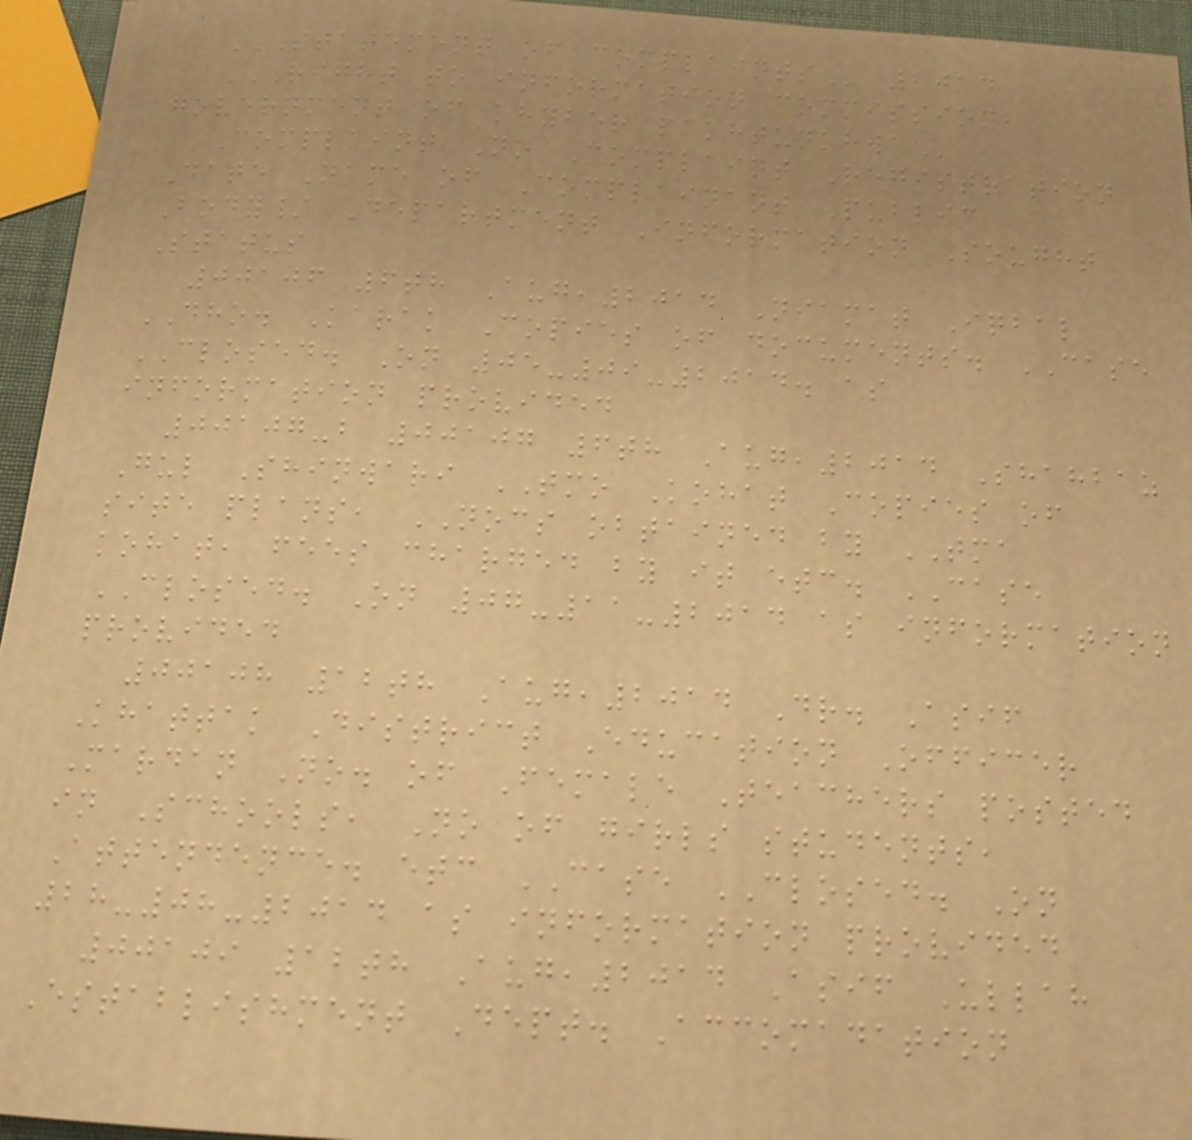STATEMENT OF COMPLAINTS 2014
RIGHT TO INFORMATION COMMISSION,
GOVERNMENT OF KHYBER PAKHTUNKHWA
Complaint No Complaint Registration
Date Name of Complainant Public
Body/ Department Information Sought
Status
00106 6th Aug,2014 Niamat Iqbal
DHO. Karak Copies of documents. CASE
CLOSED. On 05-09-2014. as
information provided
00107-b 00107 6th Aug,2014 Shahbaz
Gul Shinwari TMO Kohat Copies of
site plans, NOCS obtained by TMA
kohat, fees charged by it etc. CASE
CLOSED. On 07-11-2014 as information
provided
00108 12th Aug,2014 Dr. Asif
Khattak District Education Officer
Mardan No. of Female Teachers posted
in Schools, No of girls students,
Attendence. etc CASE CLOSED. On
28-08-2014 as information provided
00109 12th Aug,2014 Asif Ullah
Establishment Dept. Accomadation
